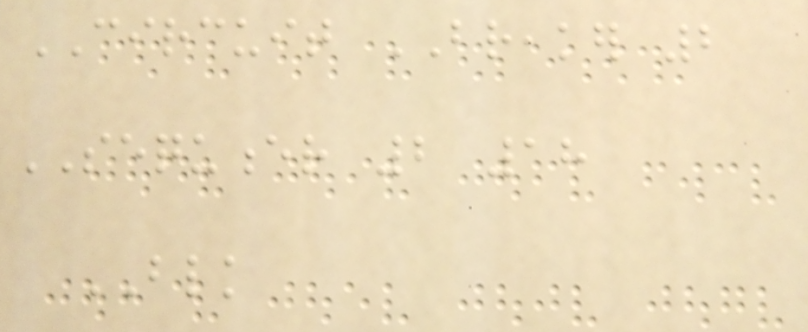CIRCUIT BREAKER 2
SEQUENCER 2 18
BLK
